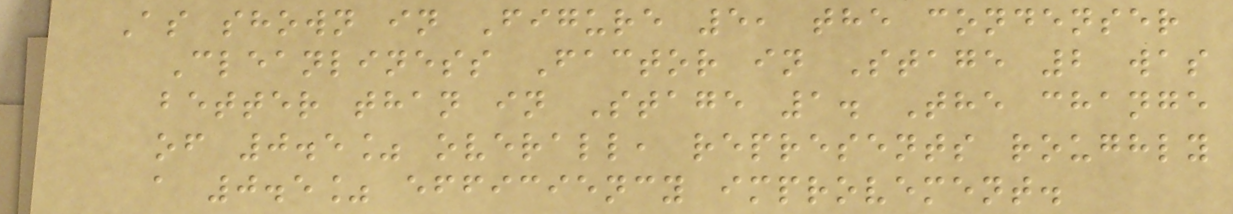As shown in Figure 5, the condenser
Cleanliness Factor in Stage 2 was
better than in Stage 1. The change
of 0.5% overall, represents roughly
a 0.5% efficiency improvement.
